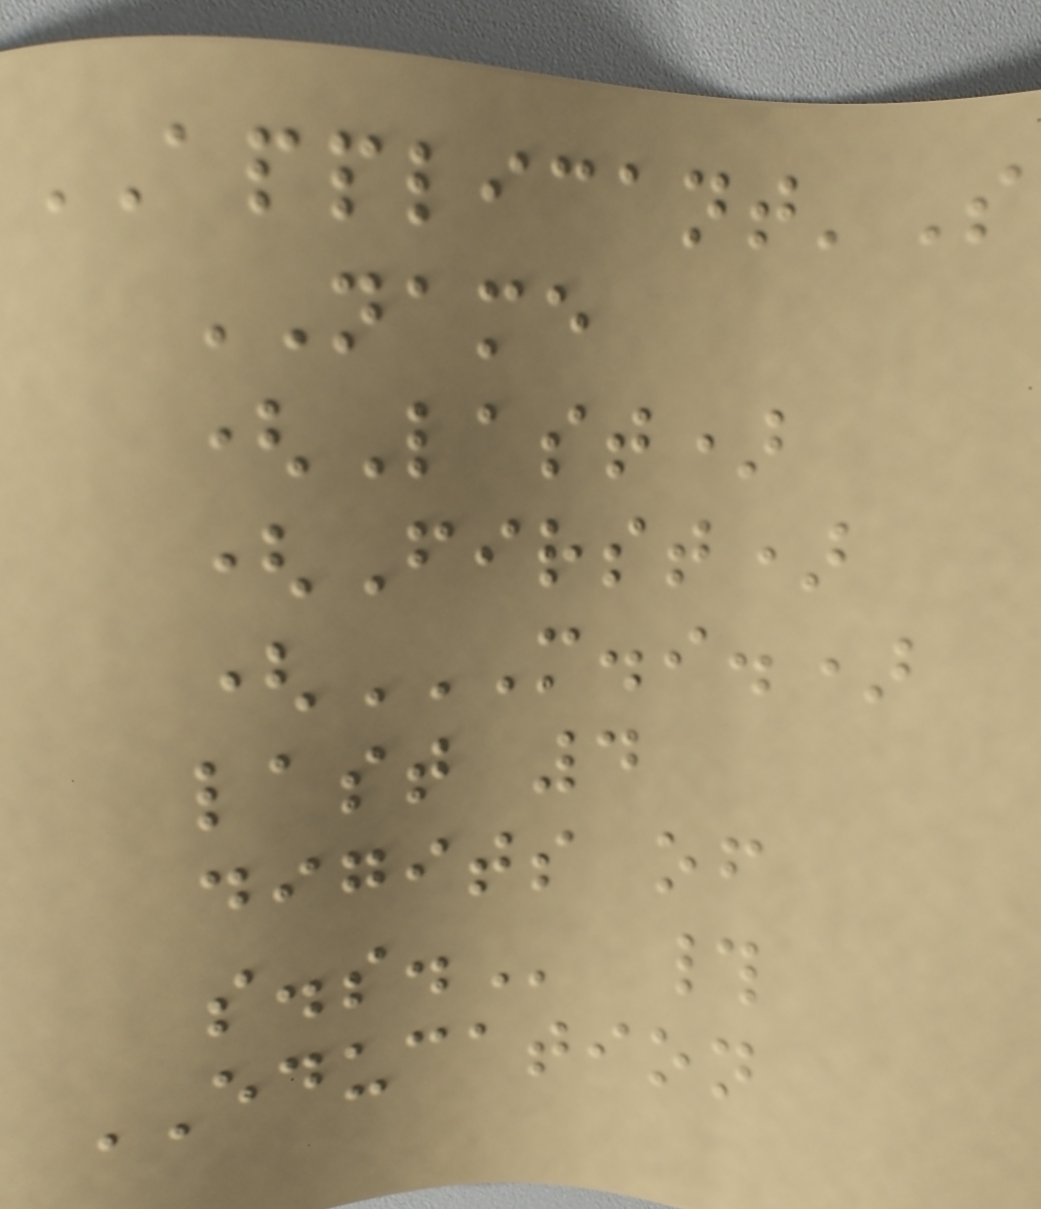APPLICANT'S
NAME
(Last)
(First)
(M.I.)
LAST 4
DIGITS OF
S.S. #
EDUCATION
